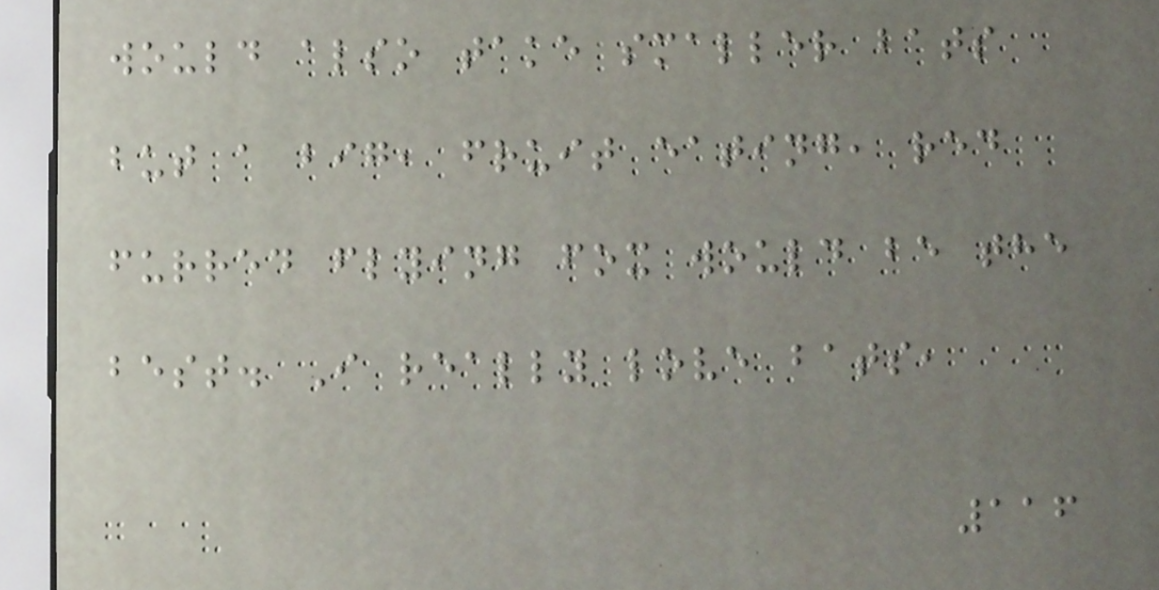would also take smaller bats
but a big, fruit eating, red
furred flying fox would be the
best. I really love bats,
116
